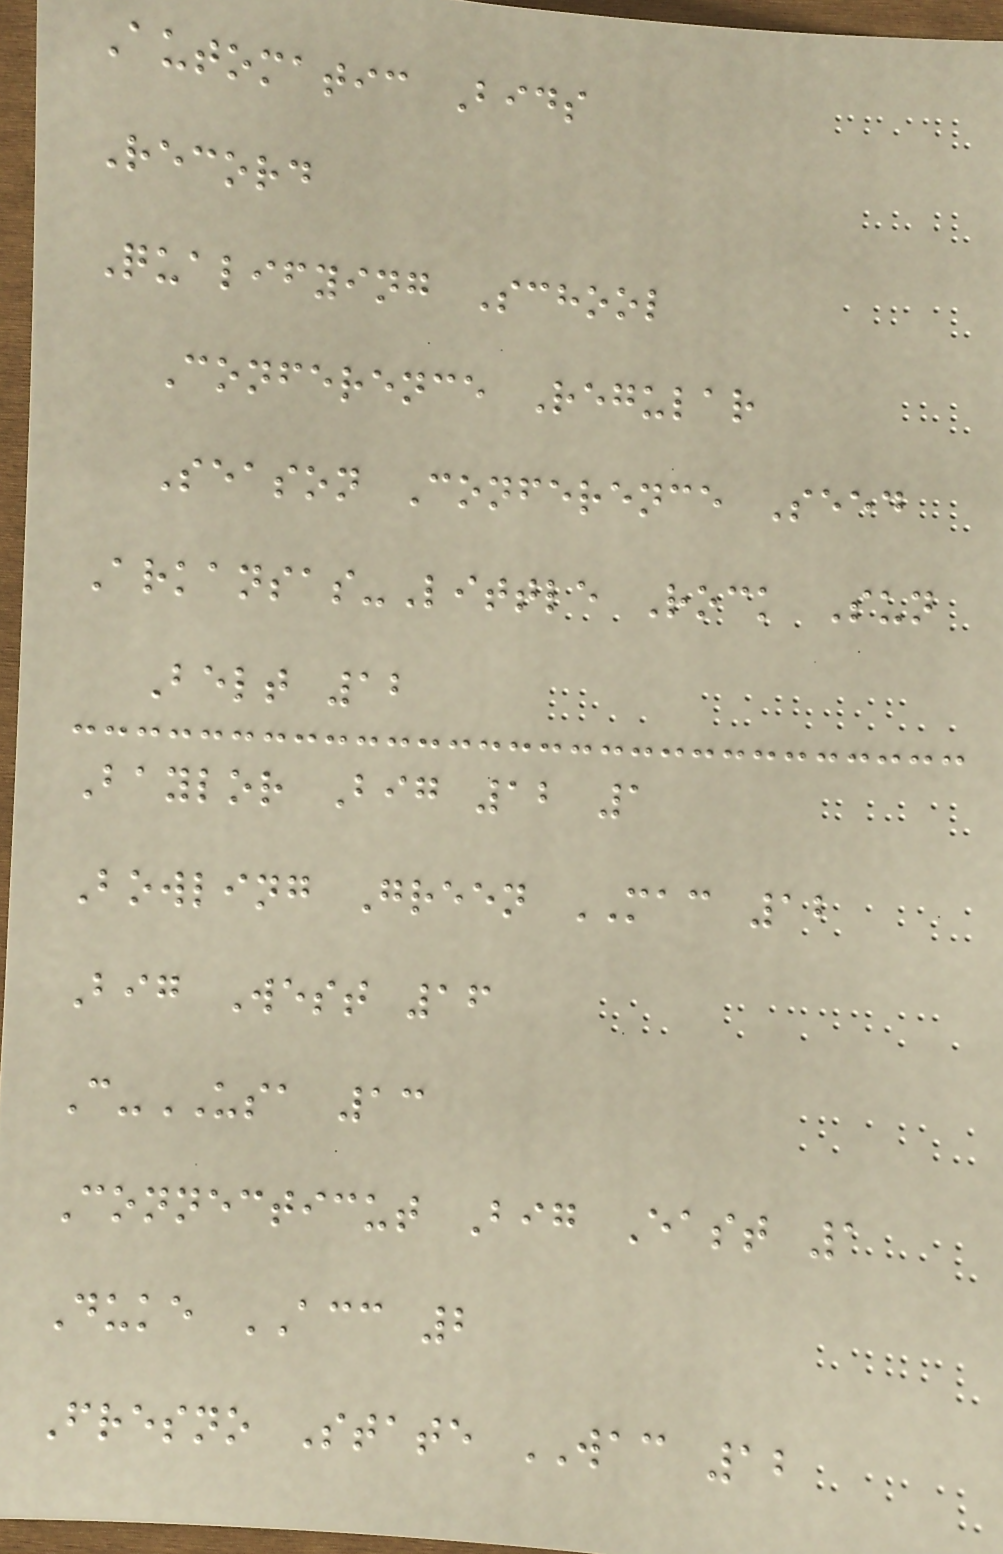Automatic Bids
Record
Qualifying School
Conference Regular
Season Conference Seed
Arkansas-Little Rock Sun
Belt 12
Baylor Big 12 1
Bowling Green MAC 12
Big West 16
C-USA 13
Connecticut Big East 1
Duke ACC 2
Fresno State WAC 12
